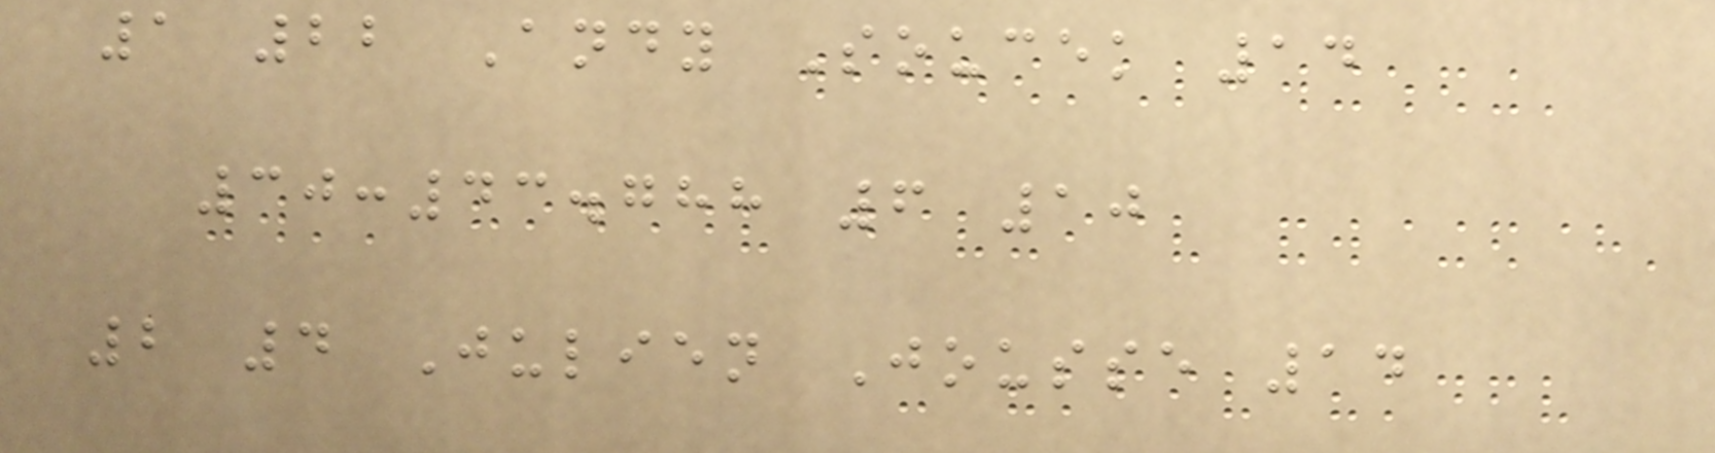1 22 Andy Soucek 14
30:43.788 6 10
2 4 Julien Jousse 14
